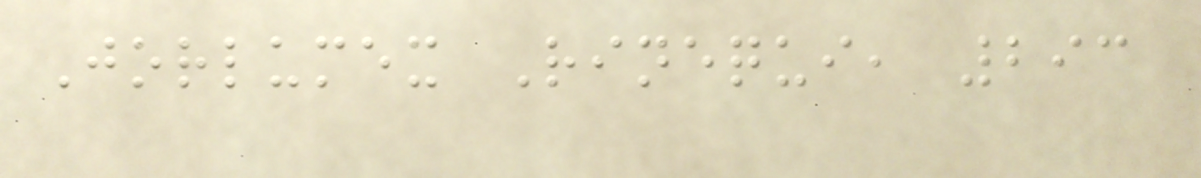Jorlumex Rinequi, 293
